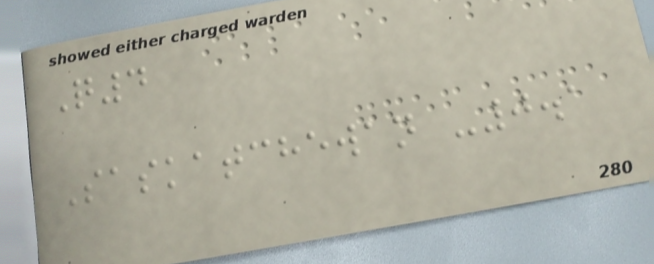Q4
Saskatchewan -0.1
